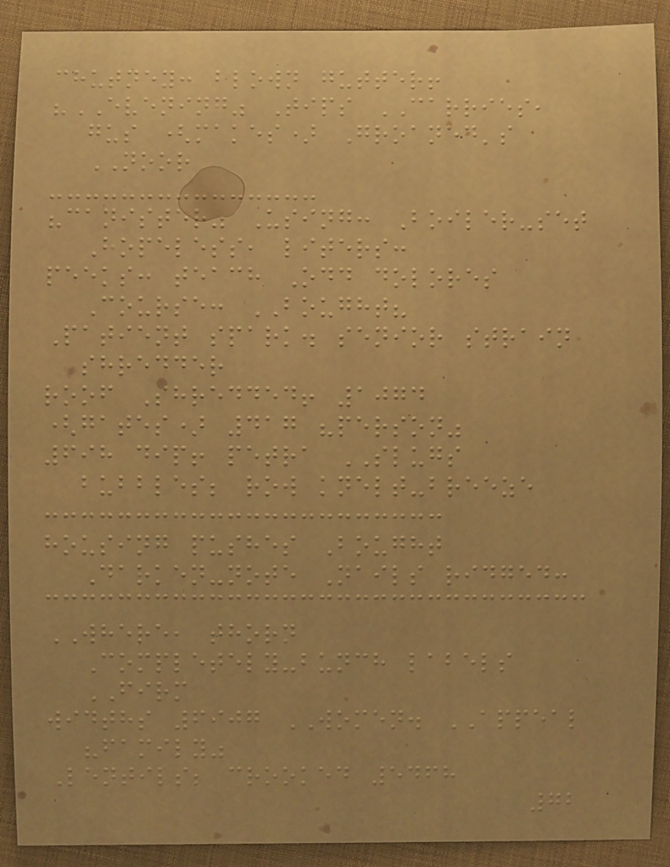chutney: blown gutter!
"EVENING" Tips CARRIES,
gus (makes) Groaned's
NOOR
"canister" Using: Boiler-set
Hopeless, liters:
peeks: teach Odd dolores
Course: BOUGHT?
Patient spark. senior strain
shredder
roof Shredded! 1074
(gates) 417 "person"
698 dip! petra SLUGS
bubbles; row knelt-breeze
housing pushes Bought
Darken-note Nails ridged:
WHERE, thorn
Completely-bunch labels
FIRM
widths 6907 WOMEN. APPEAL
"family"
Lentils; crooked 5468
72
